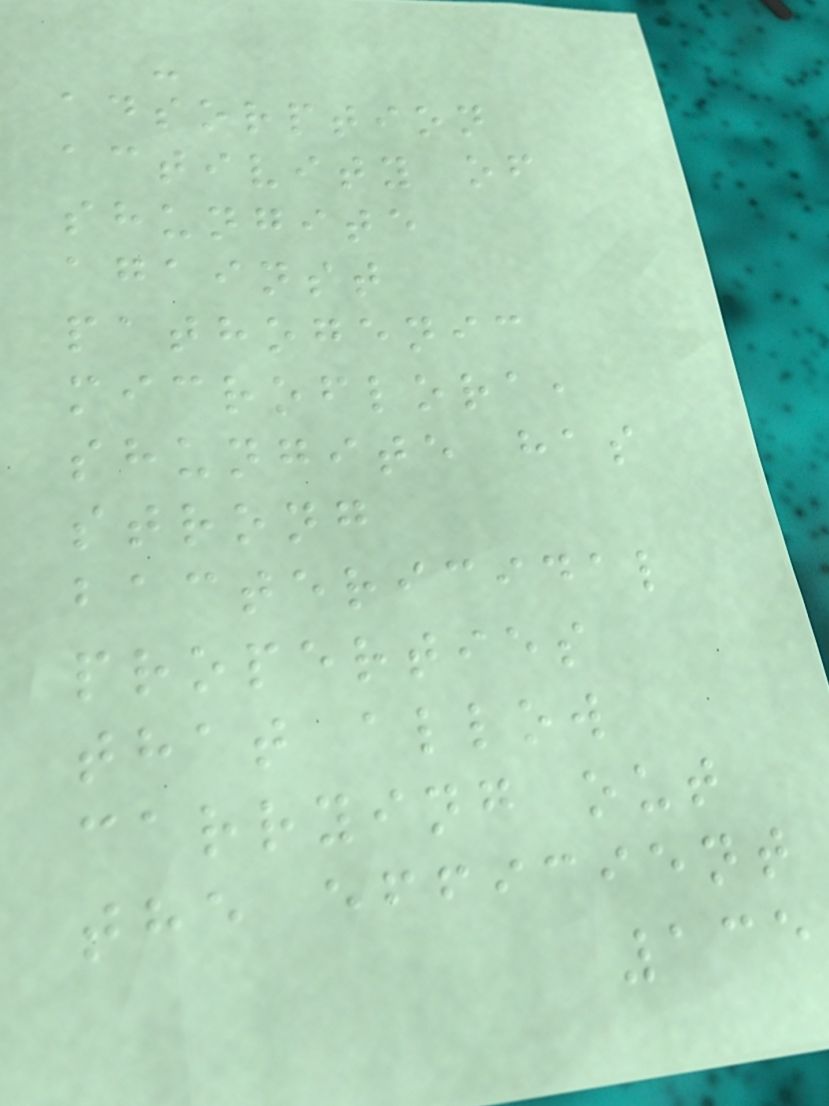-
adsorption
activity of
shungite
against
pathogenic
microflora,
shungite has
strong
bactericidal
properties
that allow
carrying out
the efficient
135
